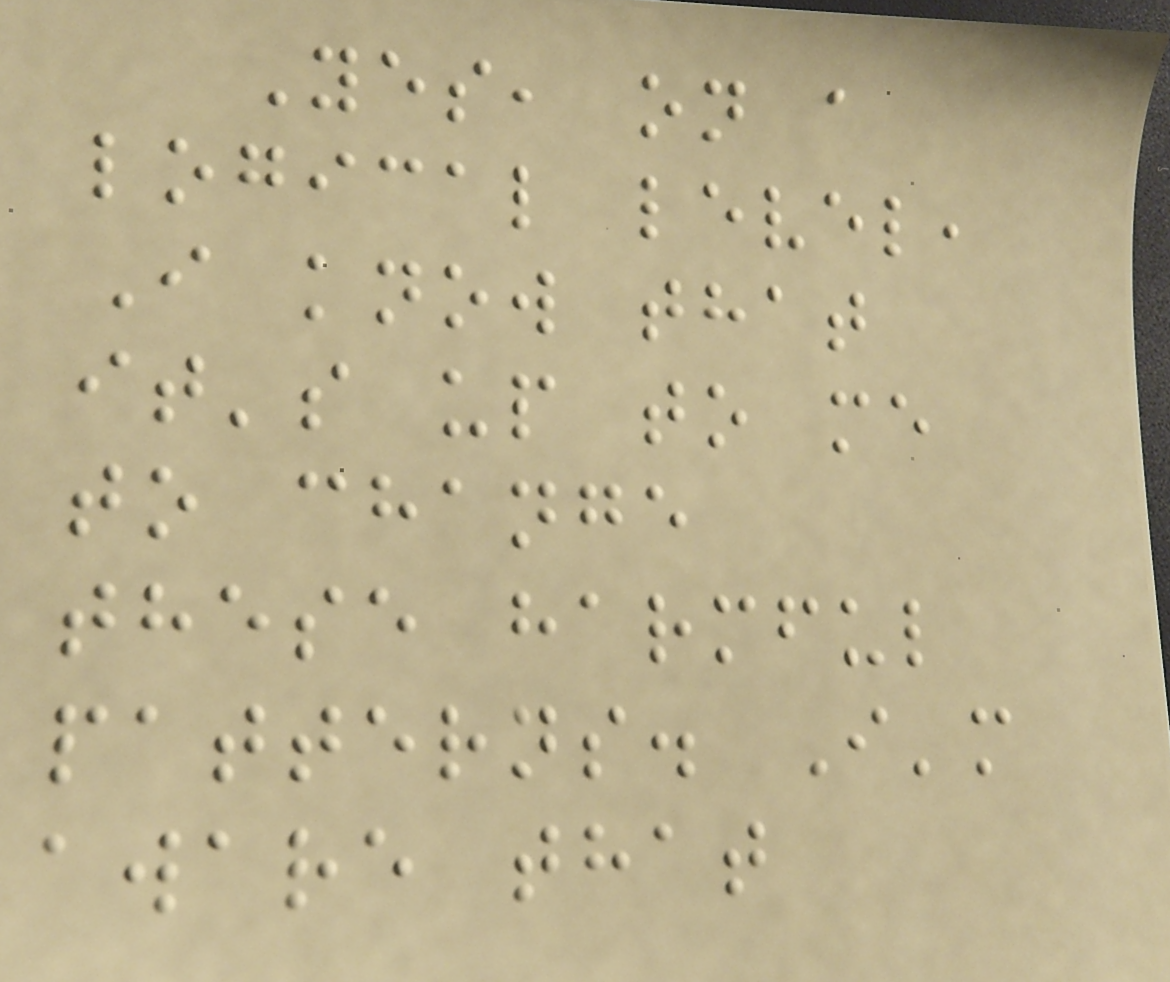Yes, on a
logical level,
I know that
it's up to me
to change
these harmful
patterns. I'm
aware that
